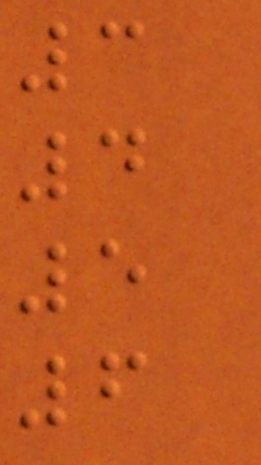3
4
5
6
